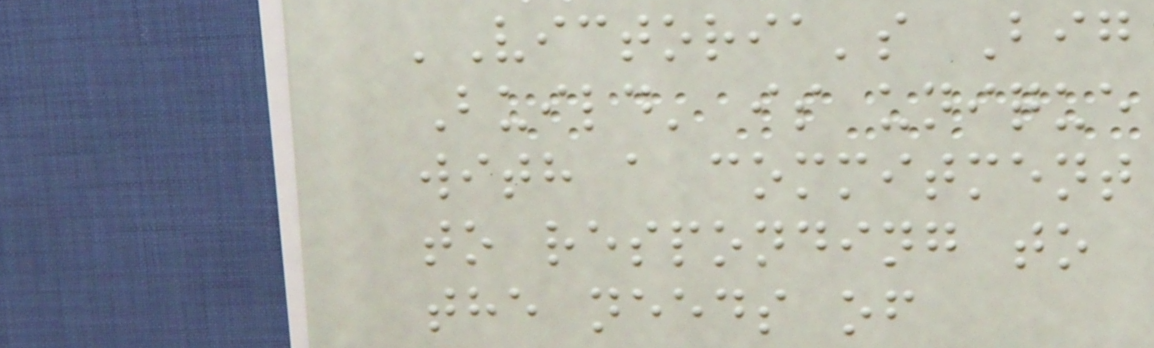'Victoria's Big
Build' is unique
with a commitment
to responding to
the needs of
